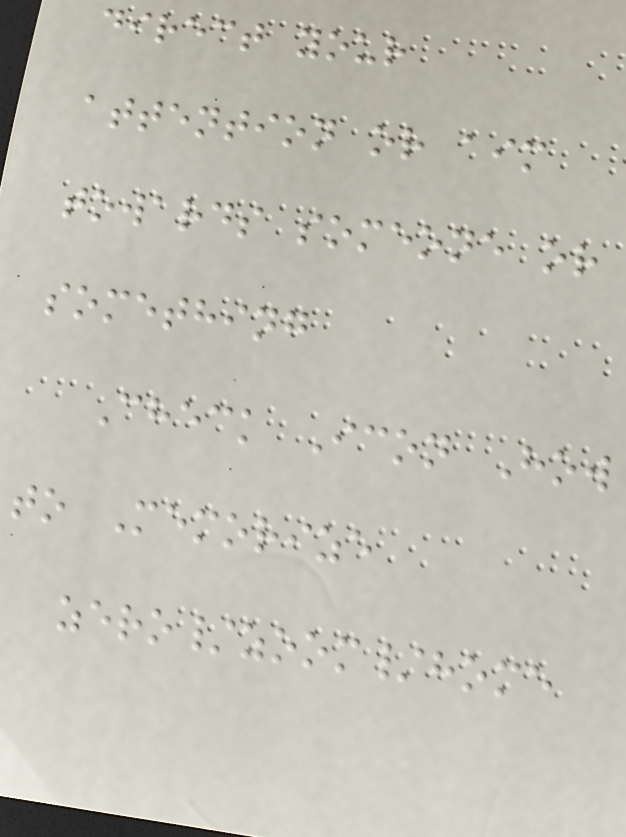direct your
attention or aim
towards someone or
something
Check Icon How
to Memorize
zero/zoom/home
